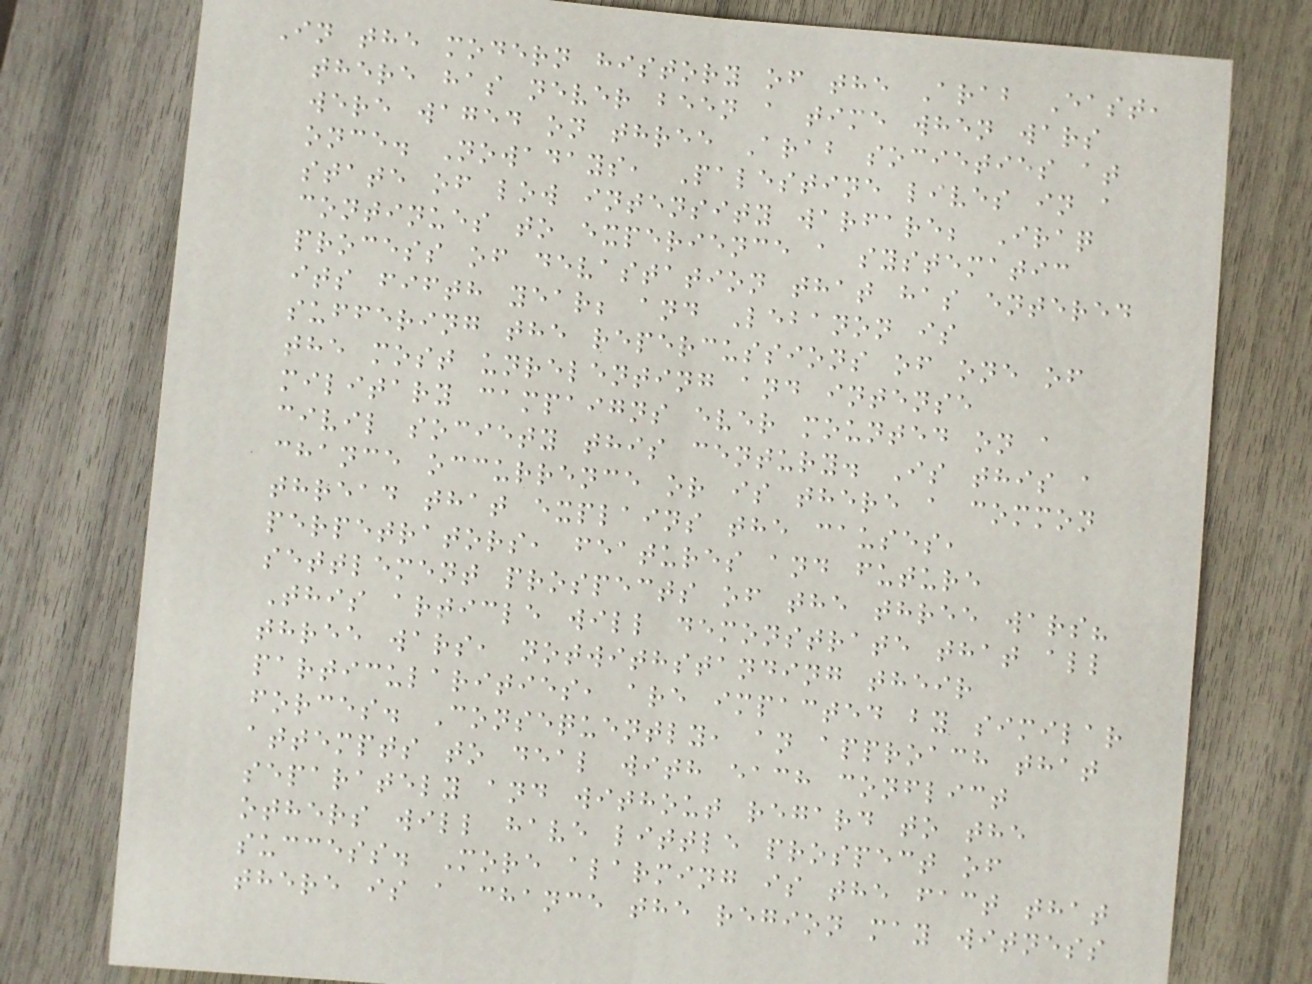In the modern history of the Arab East,
there has never been a time when wars
were waged on three Arab societies at
once. Nowadays, Palestine lives in a
state of low intensity warfare; Iraq
continues to experience a systematic
process of devastation that has entered
its fifth year; and Lebanon is
suffering the repercussions of one of
the most unrelenting and intense
military campaigns ever mounted on a
civil society this century. Is this a
chance occurrence or is there a common
thread that explains the causes,
perpetrators, features and future
settlement prospects of the three wars?
This article will demonstrate that all
three wars, notwithstanding their
particularities, are impacted by similar
forces. Consequently, an approach that
attempts to deal with each conflict
separately and without regard to the
others will have little prospect of
success. More alarming is the fact that
there is a chance the region may witness
